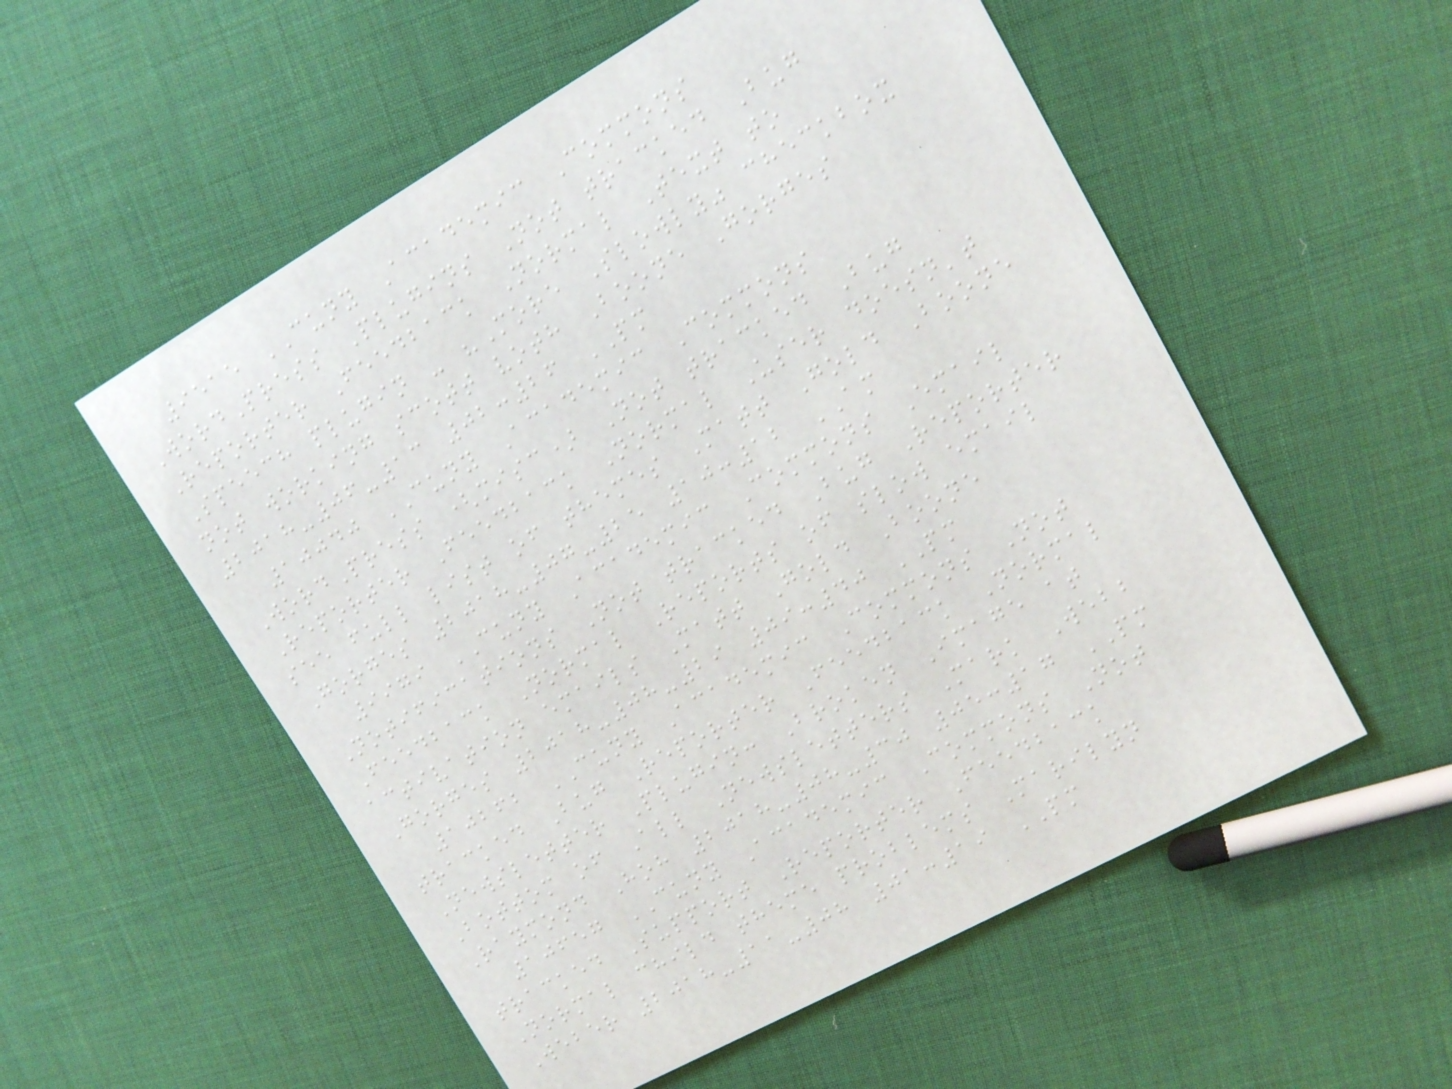9515 CUNY Academic Commons
WordPress Plugins Not tracked Bug
Reporter Feedback Normal Text to
Speech plugin - "More Slowly" checkbox
not working scott voth Boone Gorges
2018-06-13 02:26 PM
10040 CUNY Academic Commons
WordPress (misc) Not tracked Bug
Reporter Feedback Normal User doesn't
see full list of themes Matt Gold Boone
Gorges 2018-07-25 10:12 AM
9979 CUNY Academic Commons Email
Notifications Not tracked Bug Reporter
Feedback Normal Reports of slow email
activation emails Matt Gold Boone
Gorges 2018-08-29 09:40 PM
10262 CUNY Academic Commons Not
tracked Bug Reporter Feedback Normal
Newsletter Plugin: Broken Image at
Bottom of All Newsletters Mark Webb
Raymond Hoh 2018-08-30 05:17 PM
10657 CUNY Academic Commons Not
tracked Support Reporter Feedback
Normal child theme problems Marilyn
Weber 2018-11-08 01:19 PM
